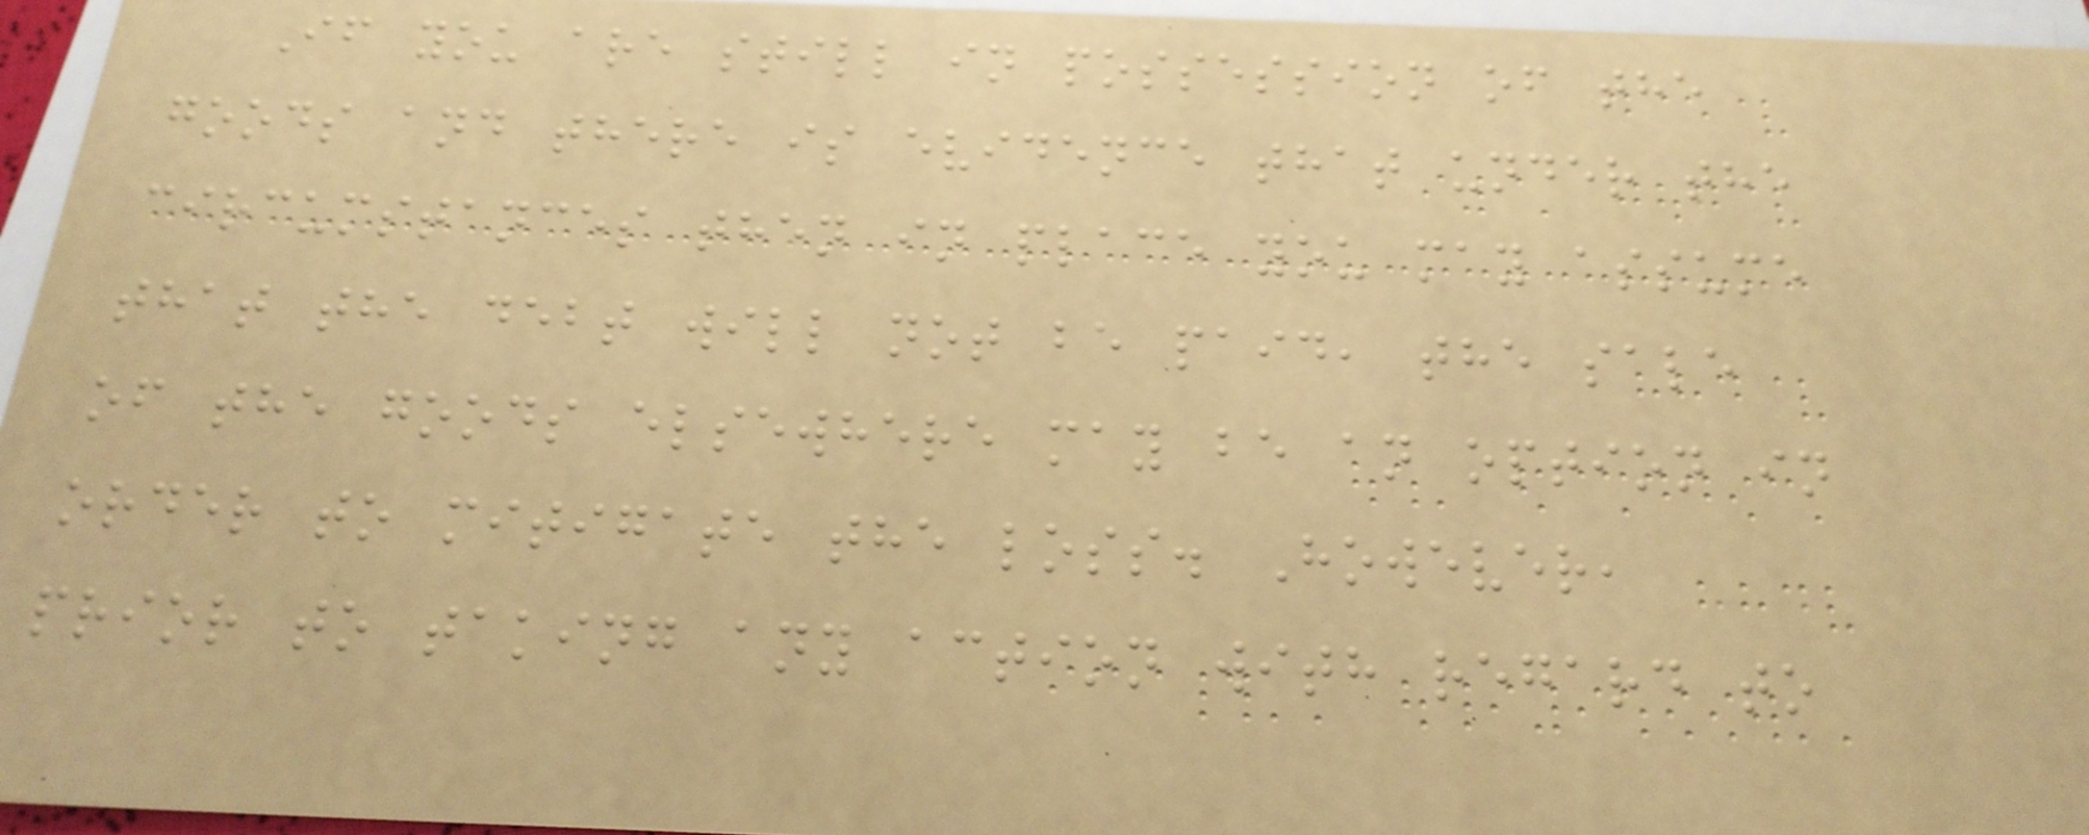If you are still in possession of the
goods and there is evidence that under the
circumstances then in place you may assume
that the debt will not be paid, the sale
of the goods elsewhere may be an option in
order to mitigate the loss. However,
prior to taking any action with regard to
